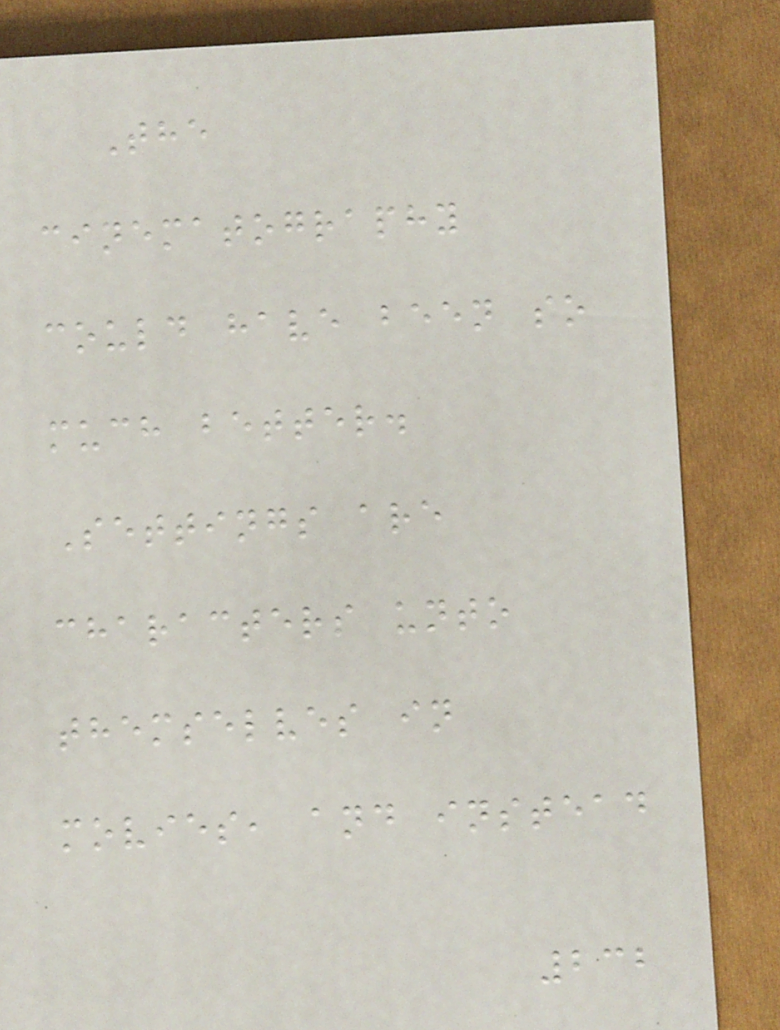The
cinematography
could have been so
much better.
Settings are
characters unto
themselves in
movies, and instead
232
